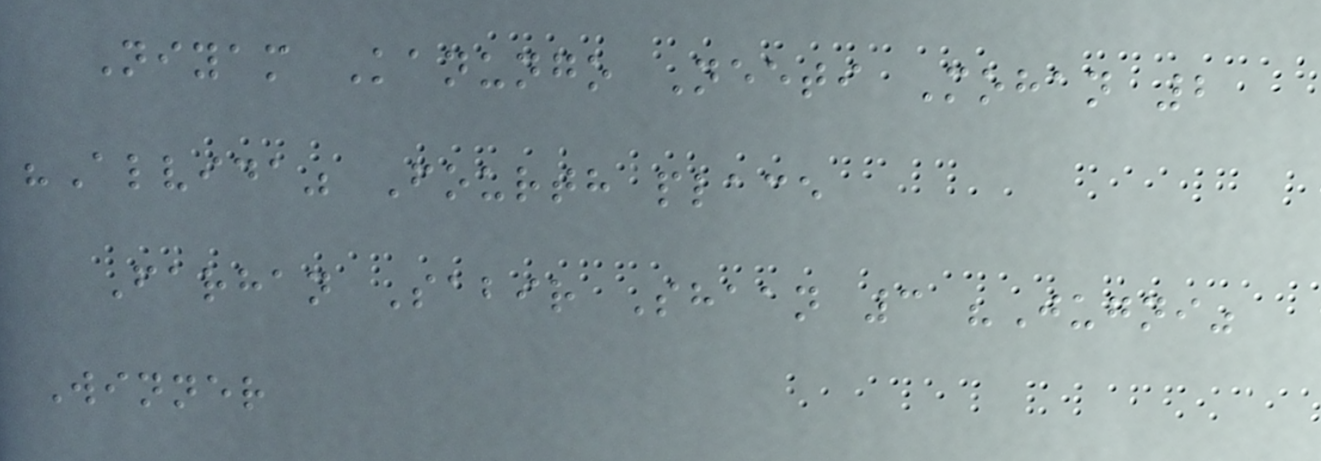Niyam Kanungo Neeti Mohan 2
"Alvida" Fourth place
Farhan Sabir Shaan 3 "Jugni"
Winner
